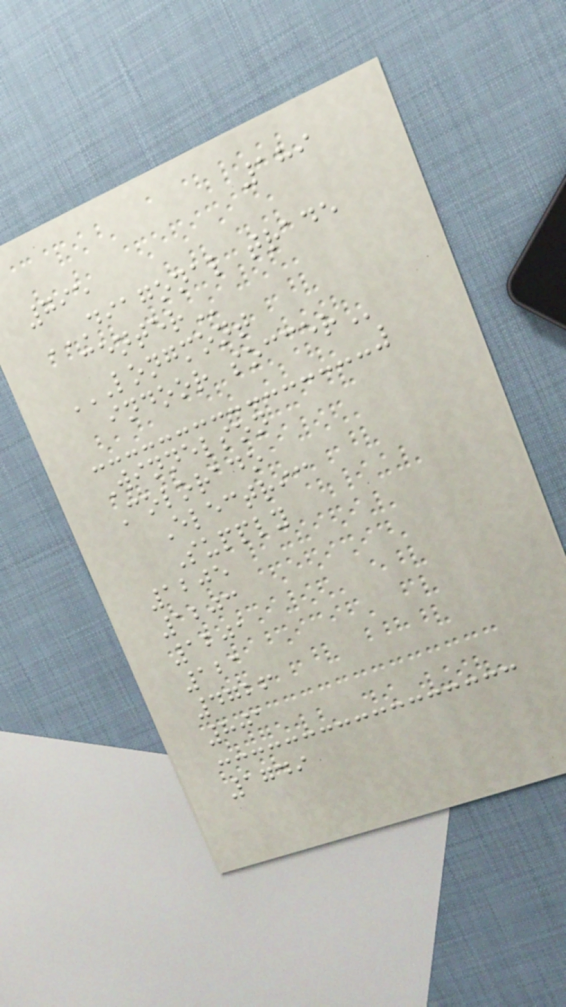189
795
DIAGONAL TRADE
CENTER
LONGMONT
INDOOR SOCCER
Winnelson
Colorado
Electric
Supply
1205
1203
1201
121
4726
801
1749
